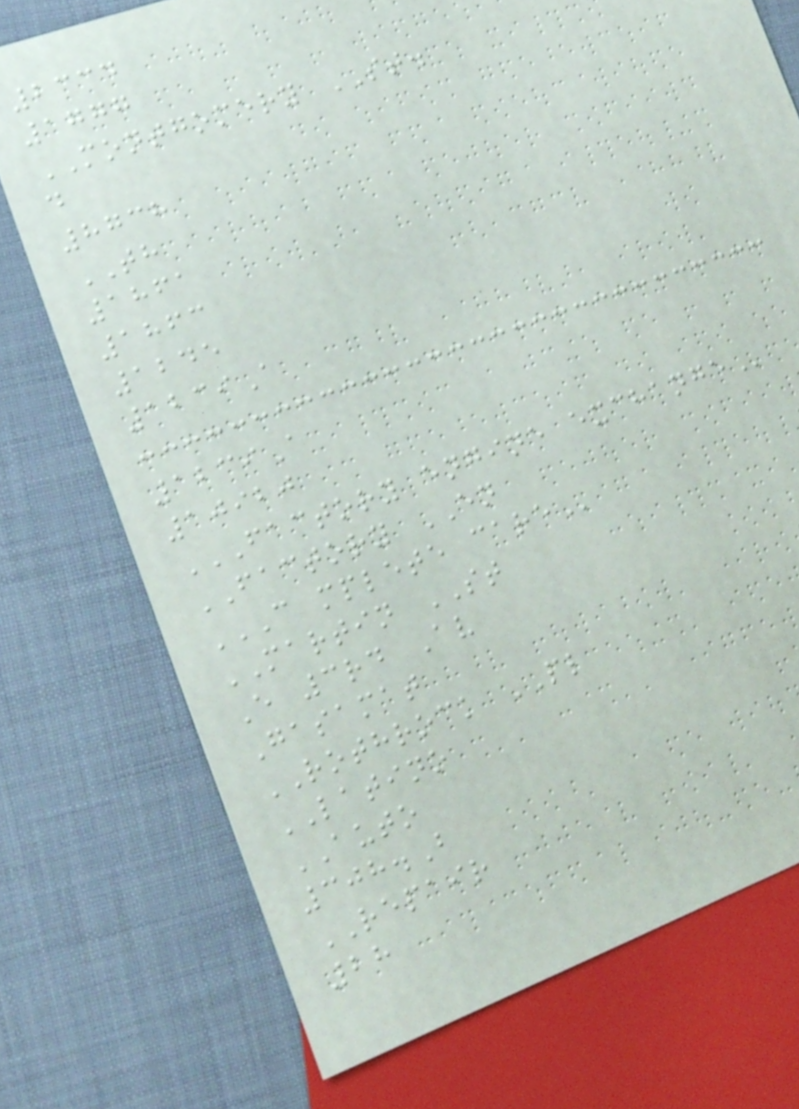2334
1777
MONTGOMERY ST.
d
8738
TH
1861
1863
1245
1239A
1239A
10920
FACTORY ENGINE EXCHANGE
FACTORY EN
C MPLETE CARE
MARTIN ST
E 3rd Av
Gasamat
ROTHROCK PL
LATINO
AUTO
308.B
REPAIR
28
